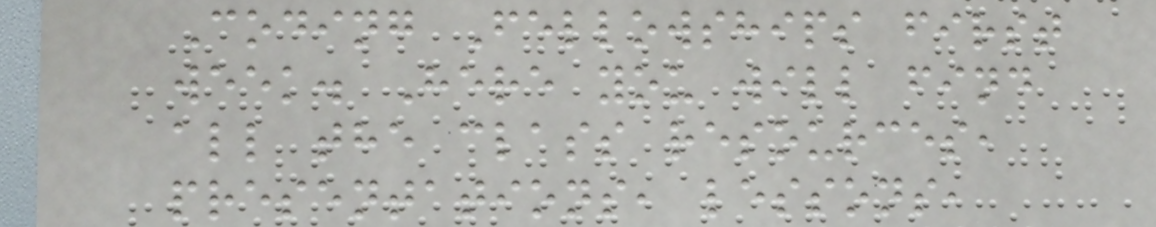Coding Fellowships first
week. Here you will find
all the class resources,
presentations, lessons,
